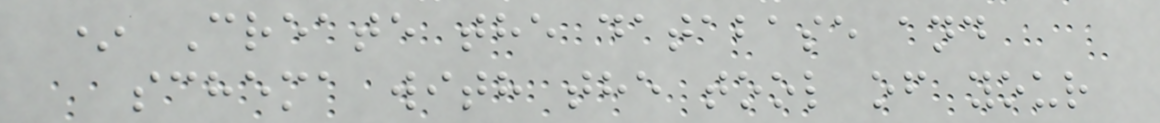* Create the database and
schema with the tool of your
